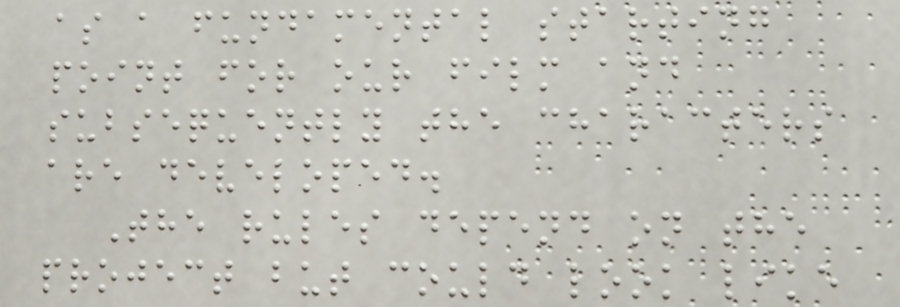as a fundamental starting
point for our film and
subsequently the characters
are developed.
The rules depend on the
project but could look like
